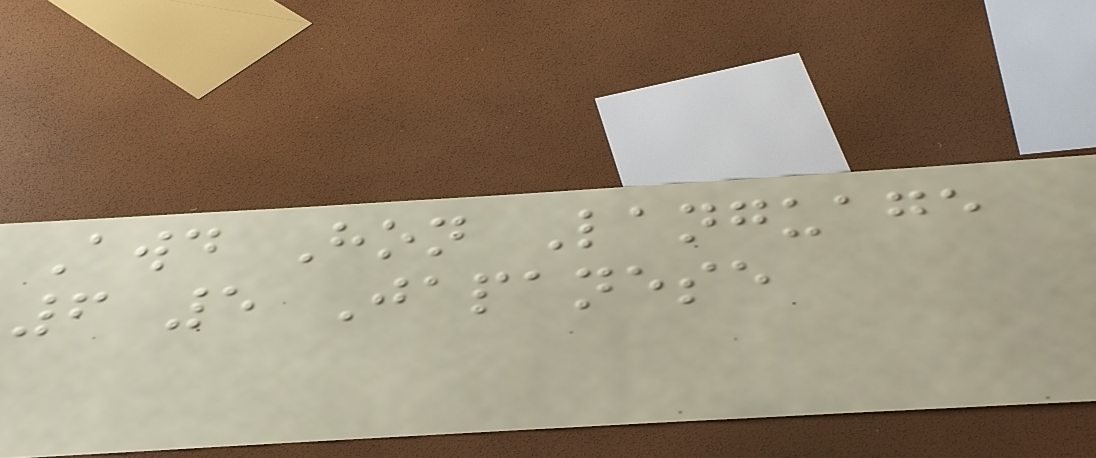Awd Hon Language
6 5 Japanese
